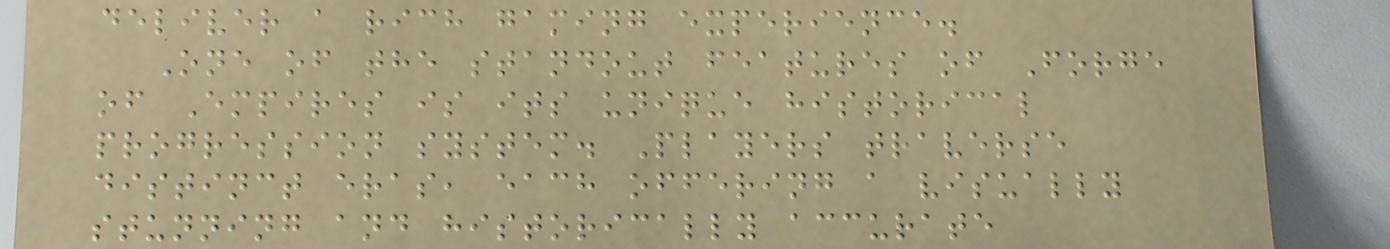deliver a rich gaming experience.
One of the standout features of Forge
of Empires is its unique historical
progression system. Players traverse
distinct eras, each offering a visually
stunning and historically accurate
